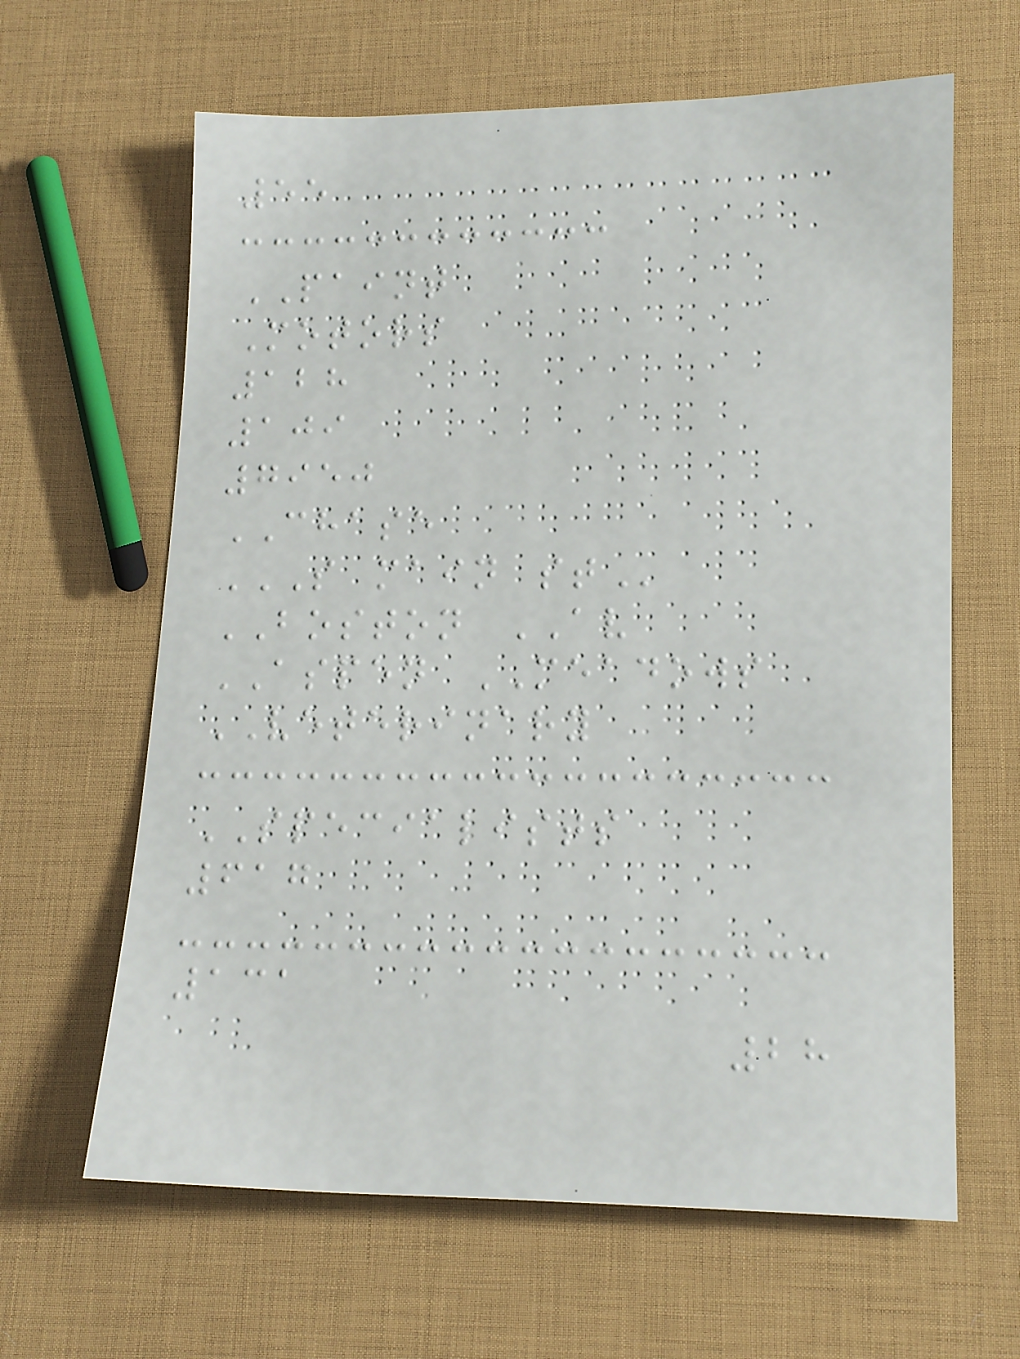55
PAINT
Motors
128
109
7950
CHASE
S MAIN ST
BOSTON AV
ASPEN MEADOWS
VETERINARY
SPECIALISTS
617
131
28
